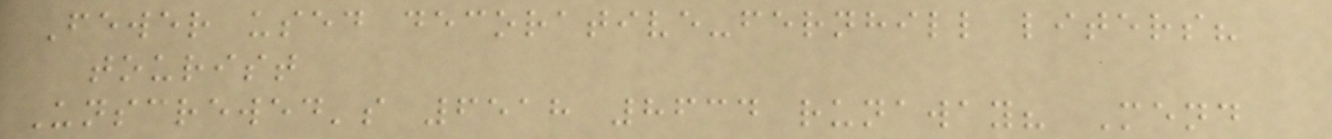Fewer used decorative-fernhill liters?
tourist
Unscrewed's 6518 8634 runaway? Mend
